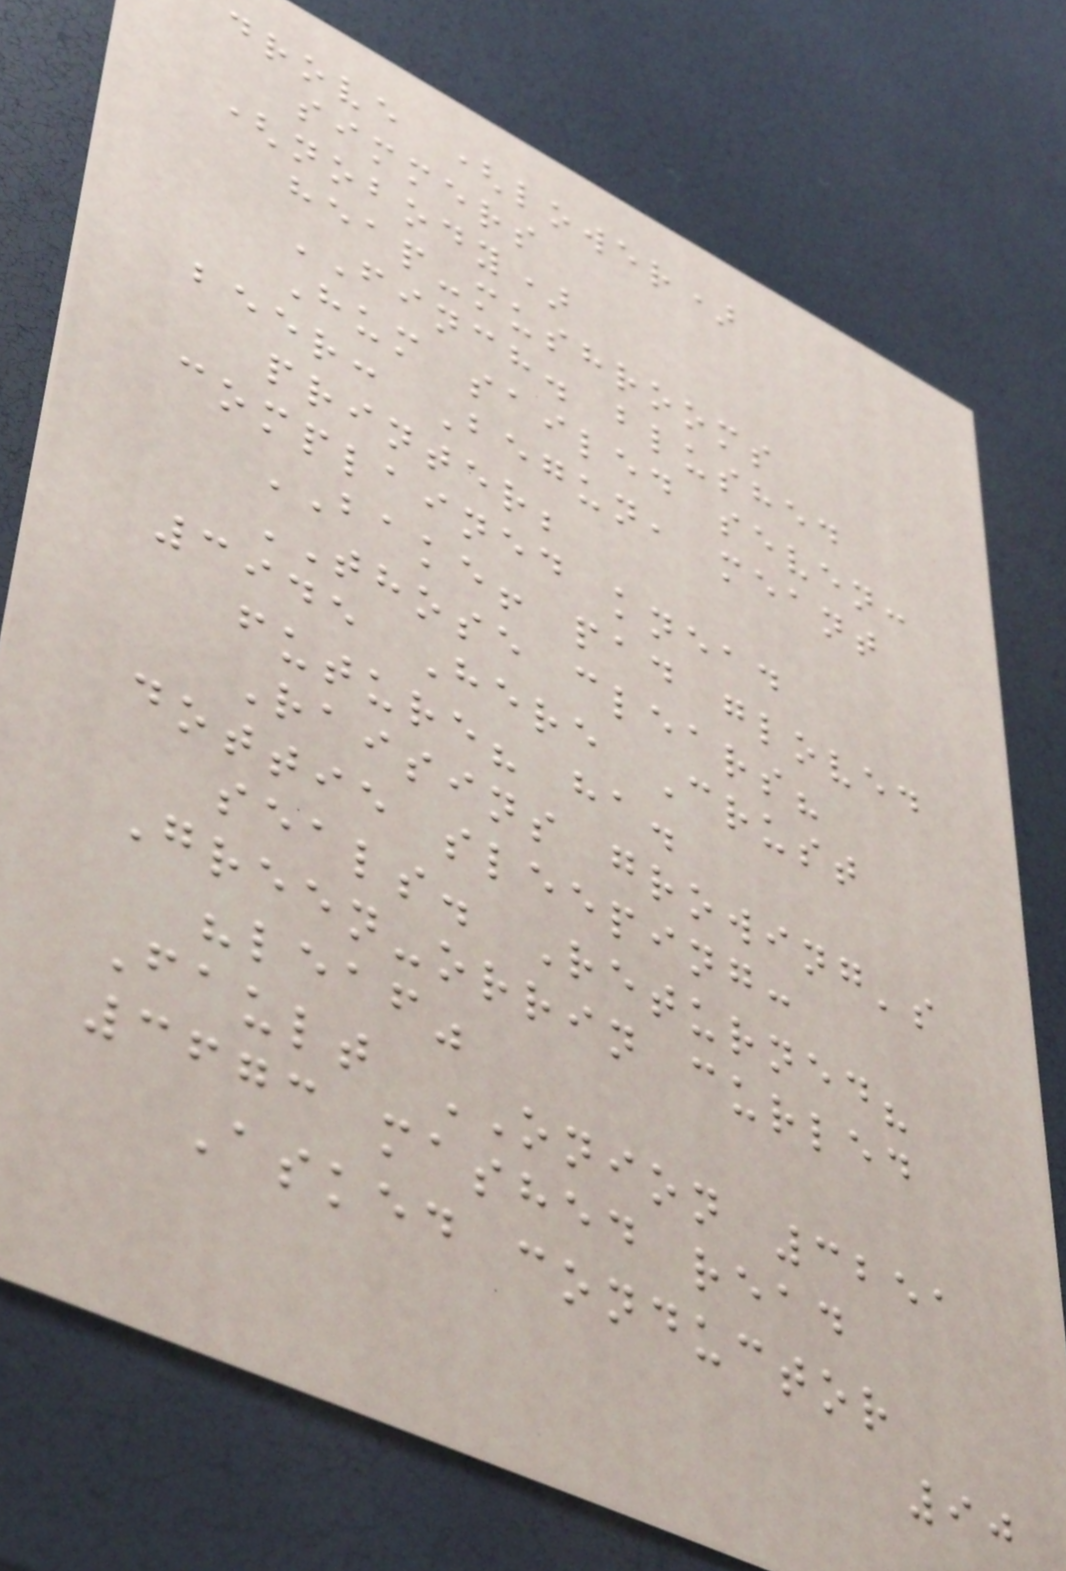drove (lower)
simmers
(nobody)
heap-mushrooms
FINCH. blushed
Hum sailed seven:
beer: Begun, meant
printer;
complained knead
BAKE! pad gloved
THOSE clears?
3945 Here Crust
future? ha.
Raisins growing's
dottie sleeping:
seals. Returned?
Green-orrin curled
"leaf"
Fault ONION 3251
3673 mashed read
Asked conductor
90
